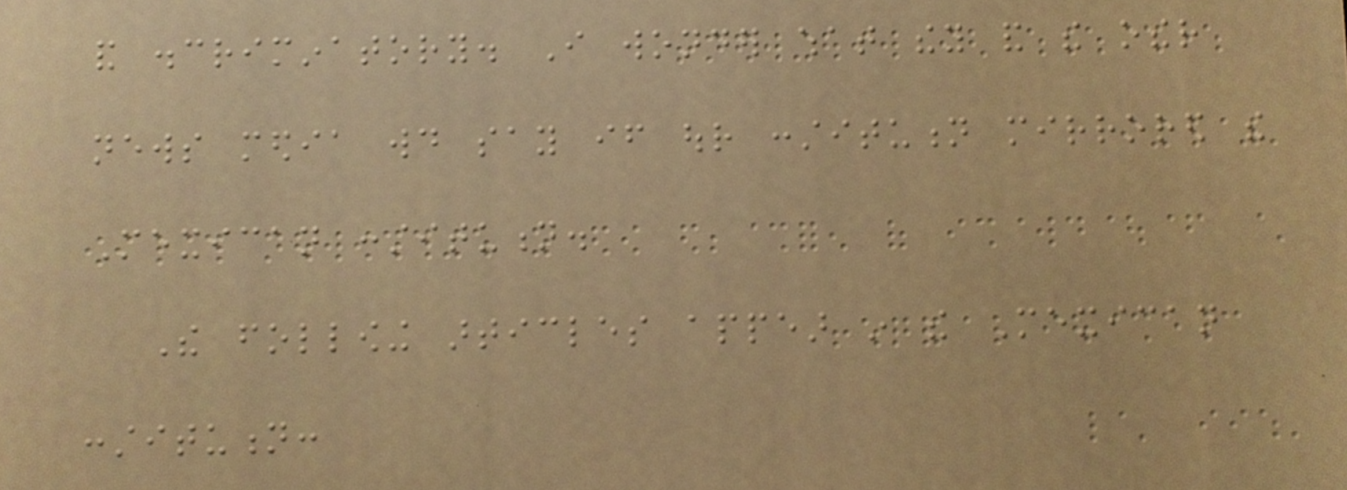and discriminatory. I wonder what they and the other
news media would say if our constitution mirrored the
Mexican constitution.
The following articles appear in the Mexican
constitution:
